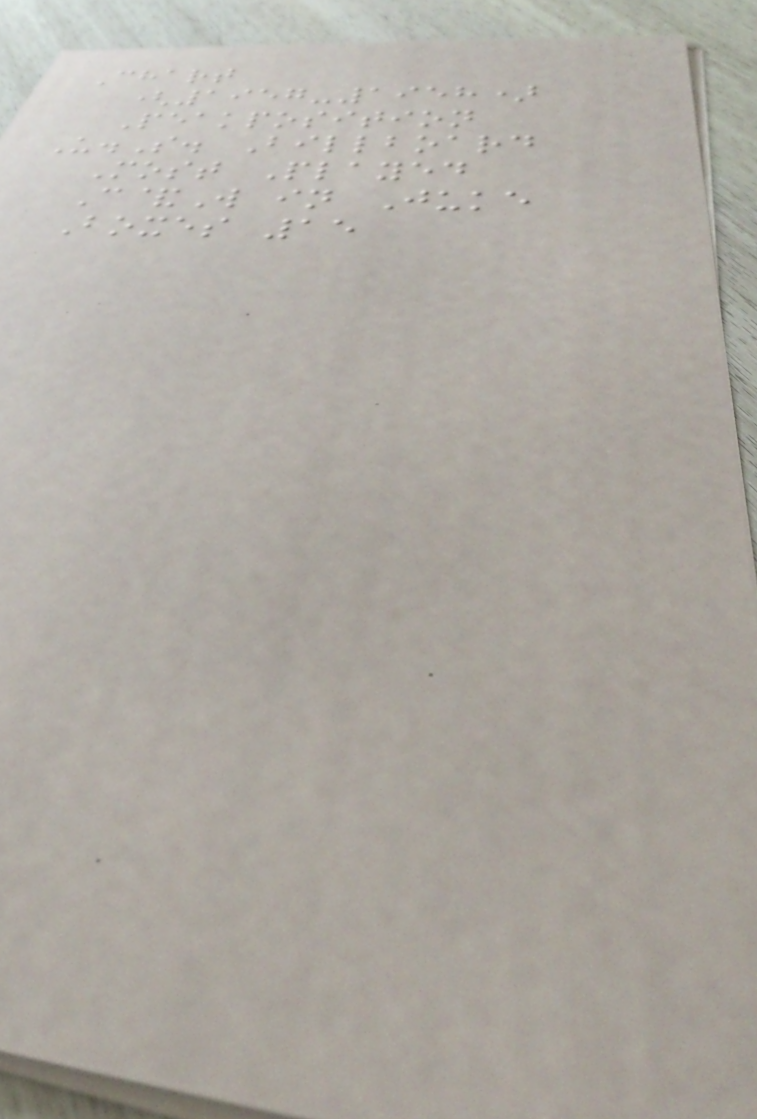Chart
(1957-1958)
Peakposition
U.S. Billboard
Most Played
C&W in Juke
Boxes 15
